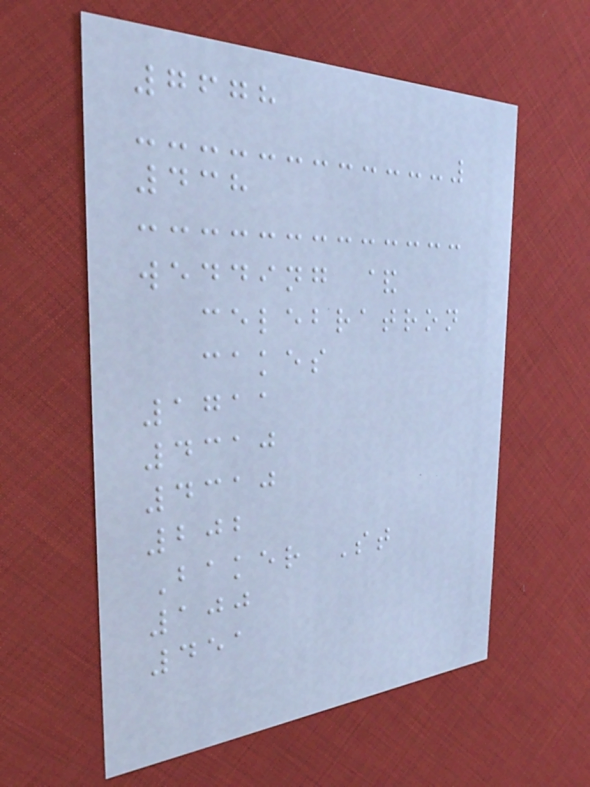7678
438
wedding &
celebratron
cakes
1711
4310
4310
202
Baker St
100
451
